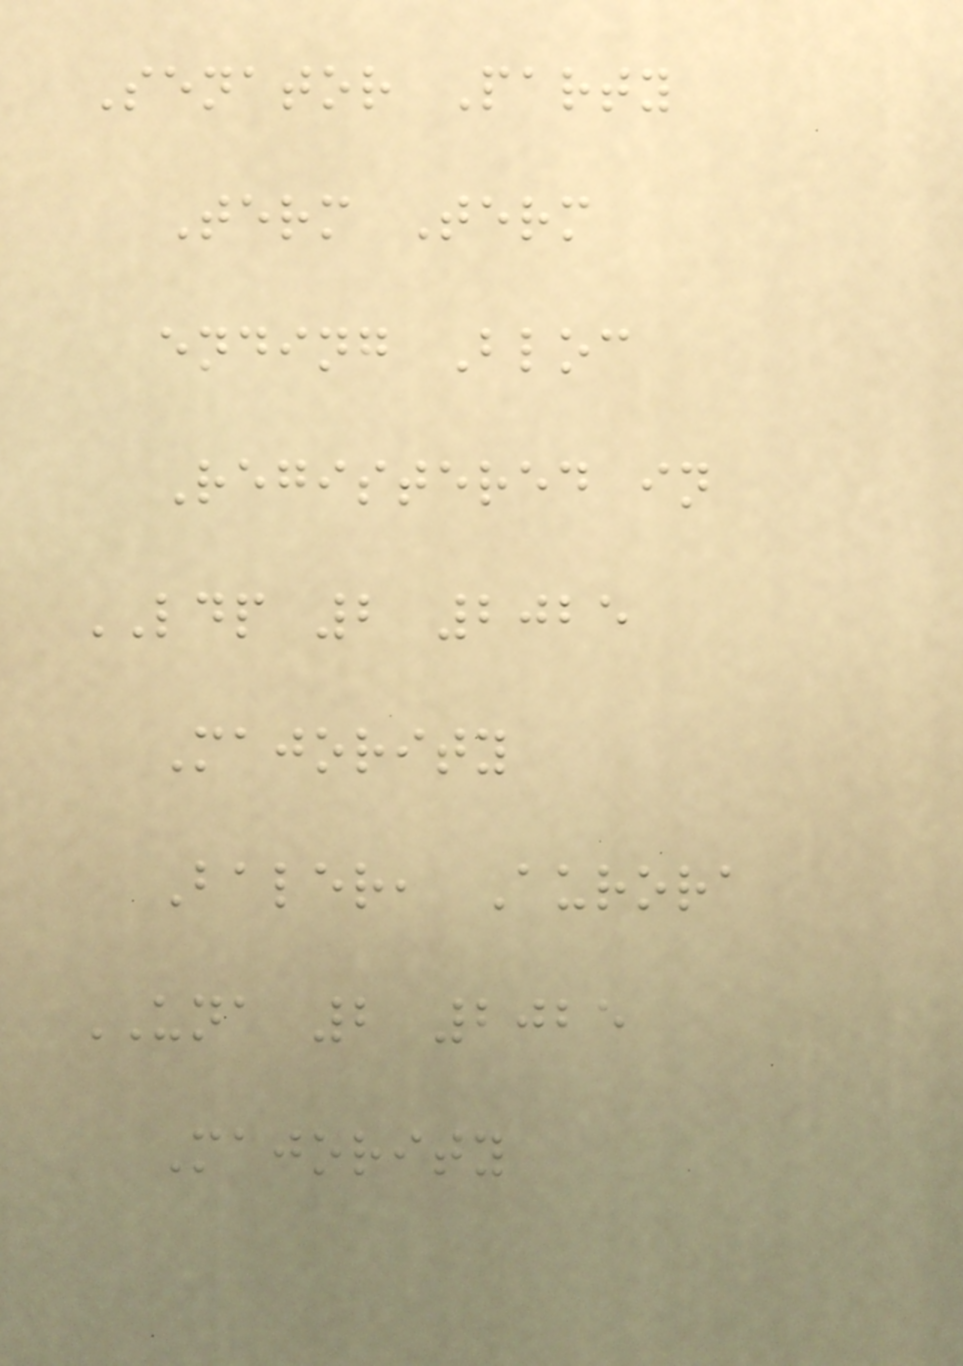Senator Party
Term Term
ending Bloc
Registered in
LDP 2 2025
Majority
Baler, Aurora
UNA 2 2025
Majority
